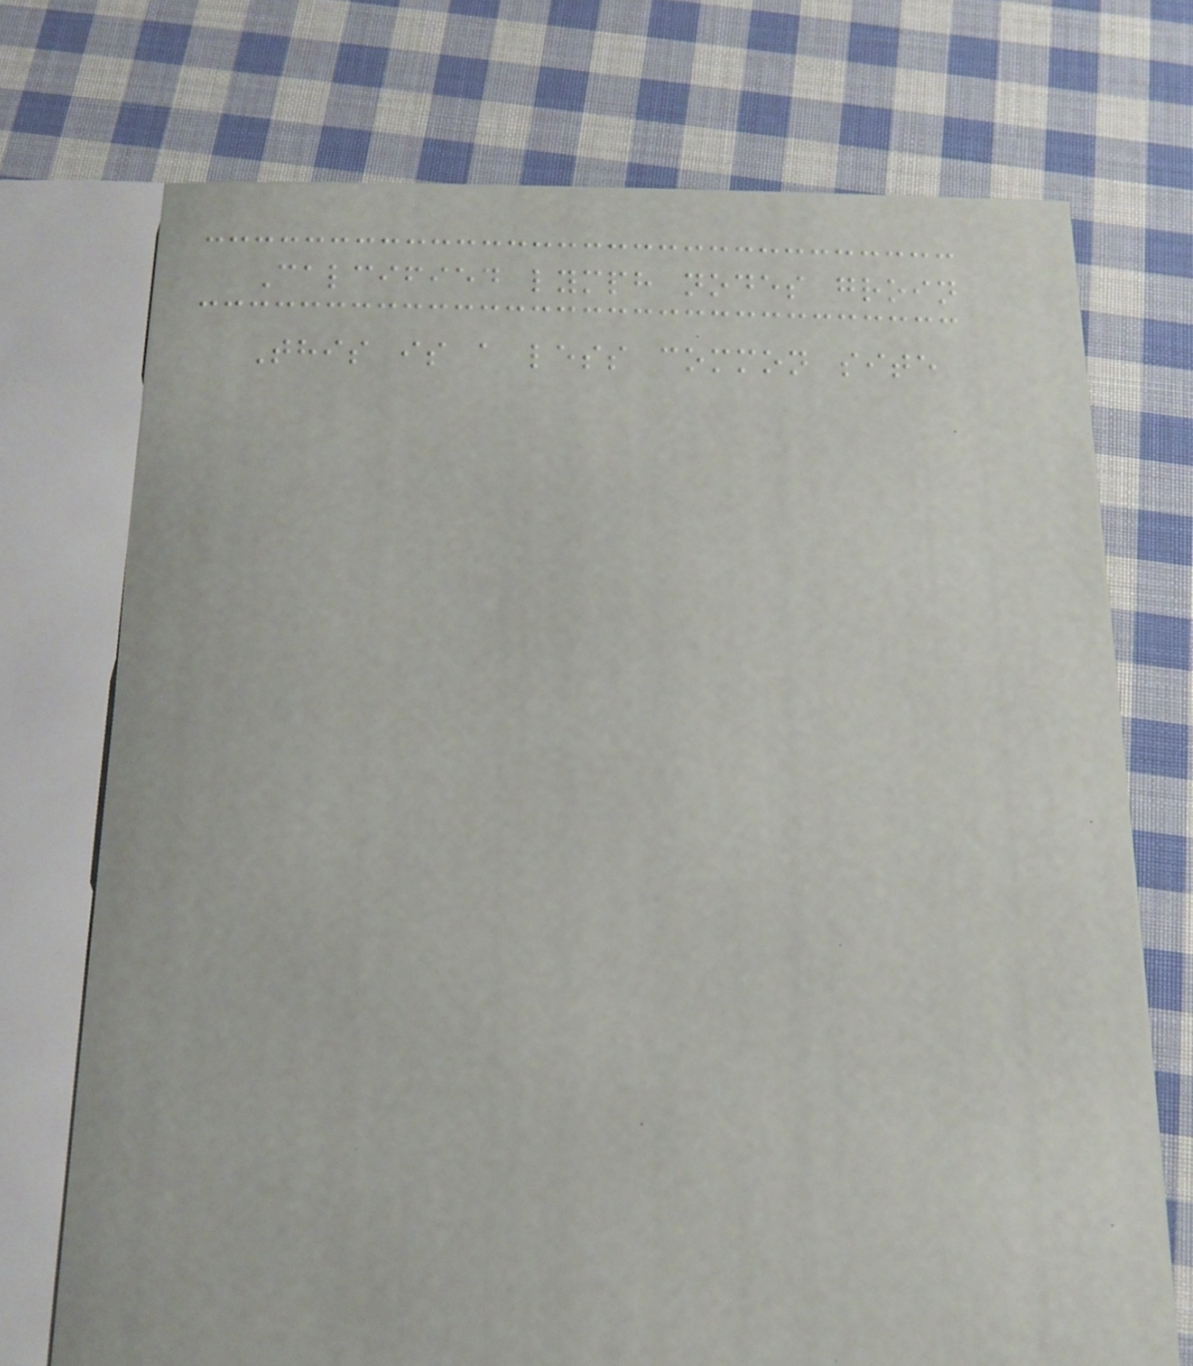Calcified lymph nodes groin
This is a less common site
